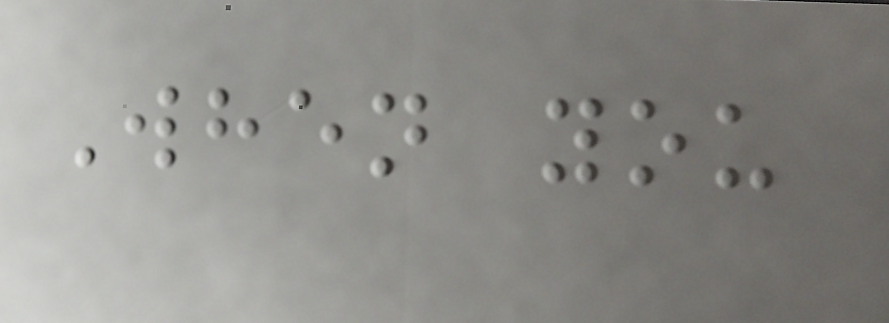When you
